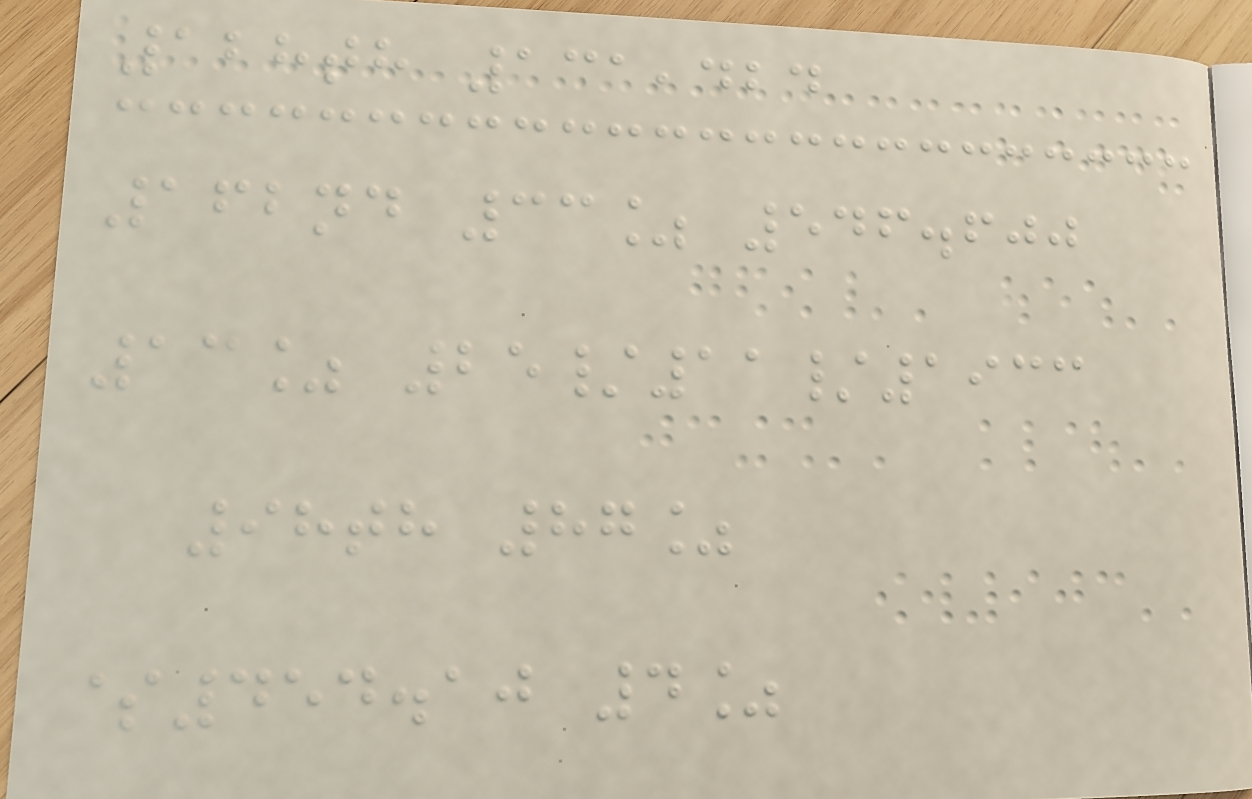128th 131,424
162nd 33% 546.600
13% 25/11/1933
98th 87%
$454.10 4%
